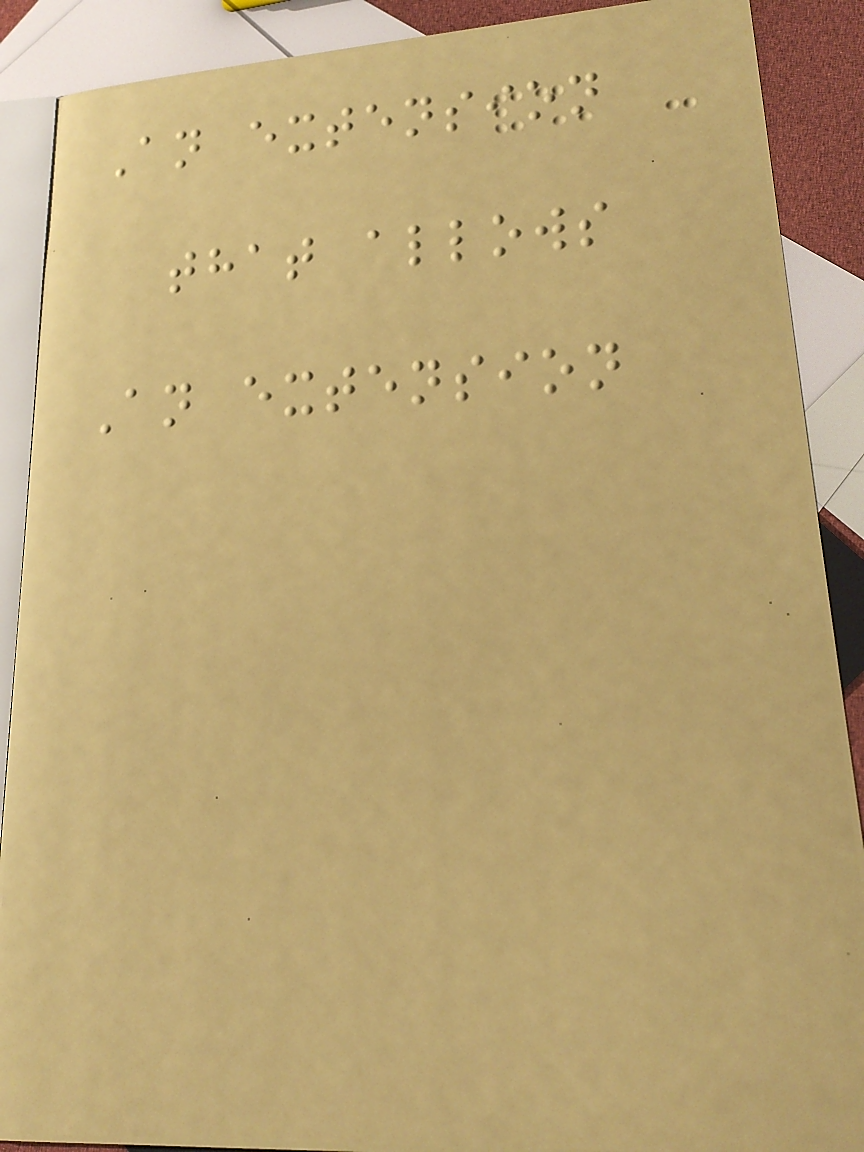An extension
that allows
An extension
